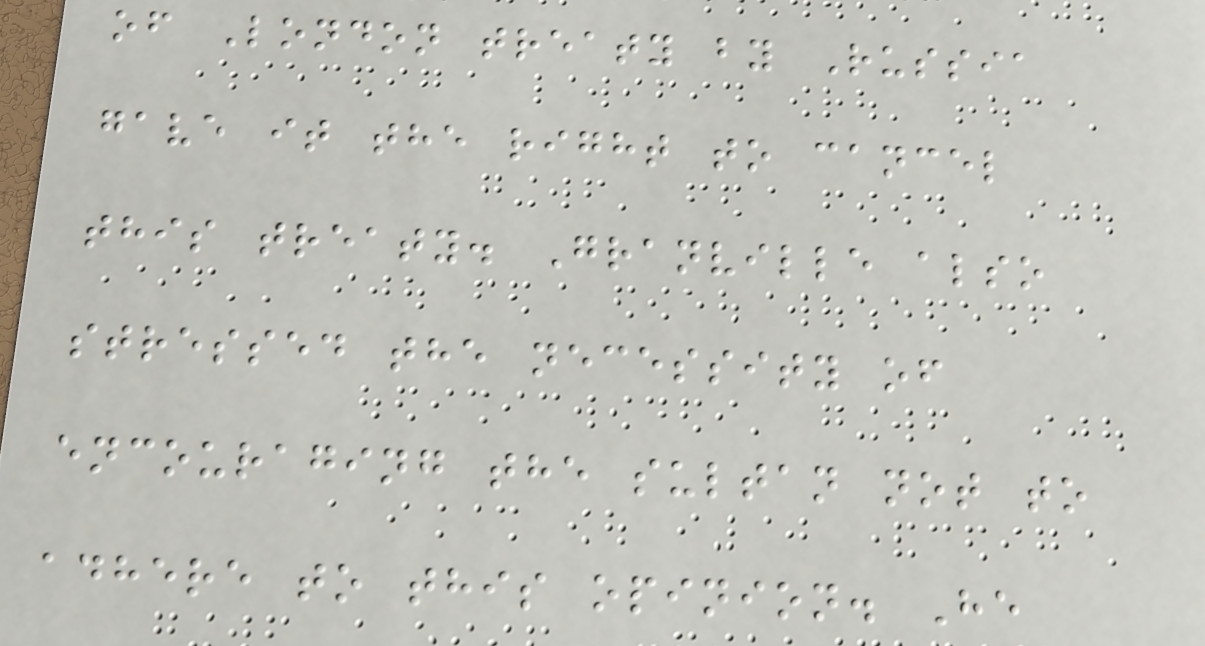of London treaty by Russia
gave it the right to cancel
this treaty. Granville also
stressed the necessity of
encouraging the sultan not to
adhere to this opinion. He
